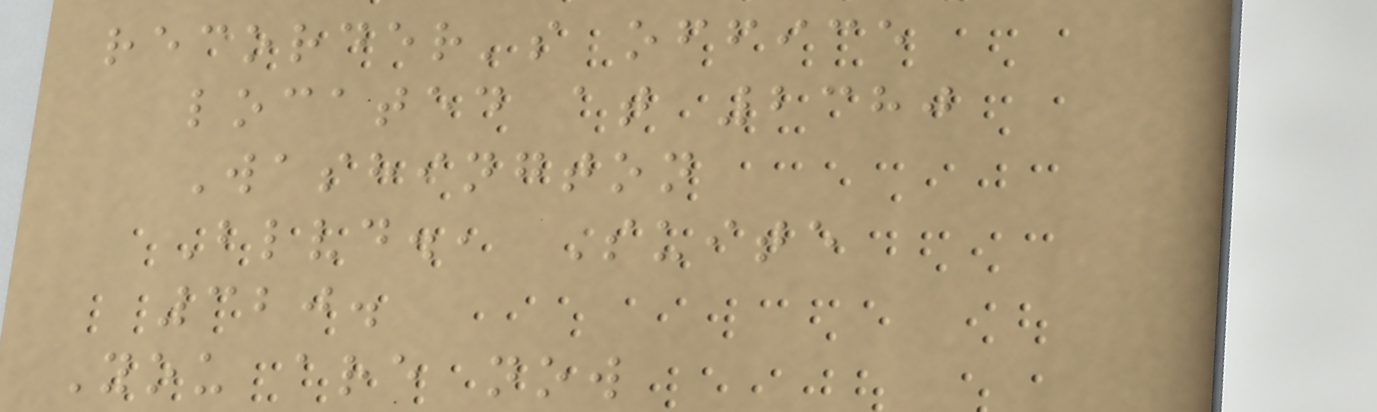recorder's office
located at 2380
Washington
Blvd., Suite
320.
You are now
